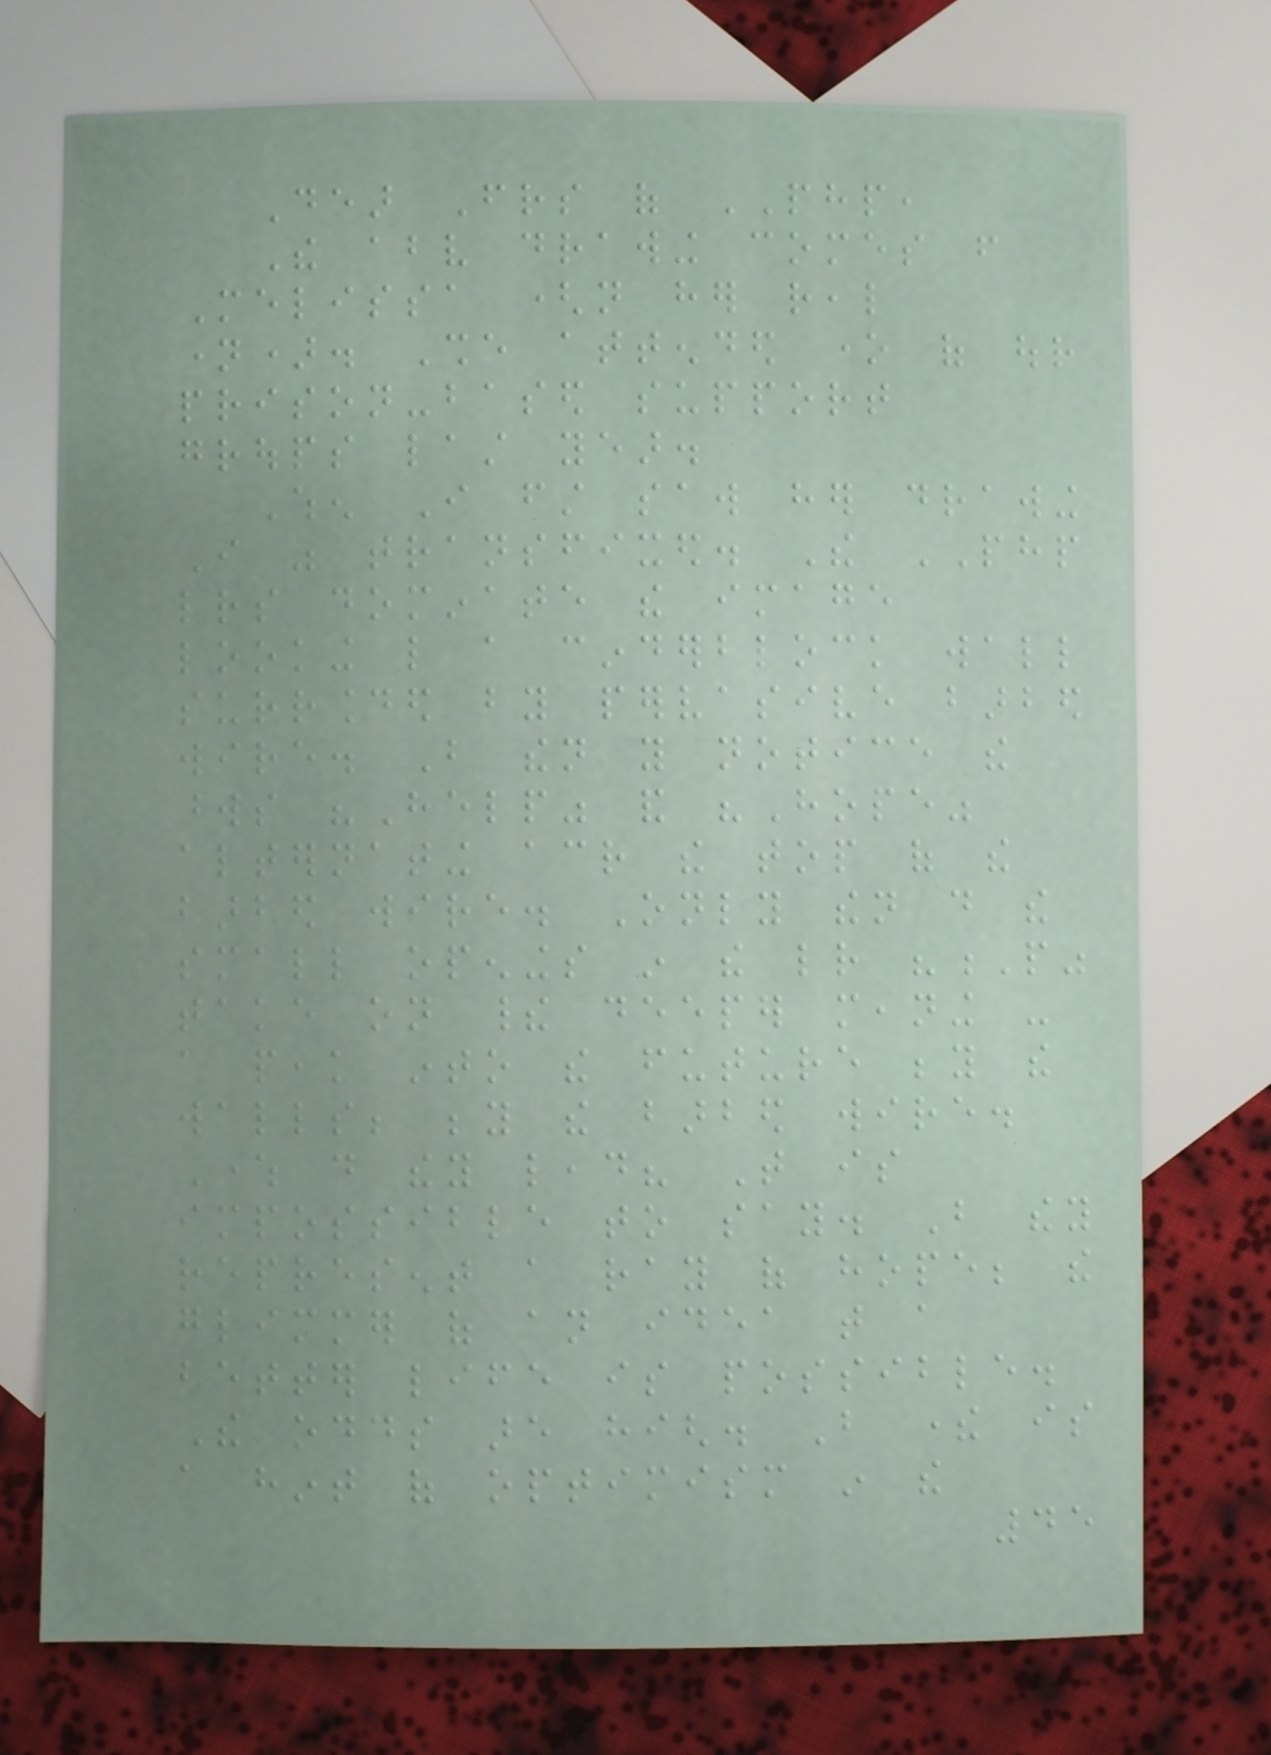Dear Friends of PHP,
The above drawing comes from
Melissa (not her real
name). She attended one of our
prison-based support
groups last year.
When I first saw her drawing
I was transfixed. The PHP
letters dominate the image
looking like a cinderblock wall
surrounded by pervasive barbed
wire. But then you notice the
words "Help" and "Hope"
alternating across the top of the
barbed wire. Only then do the
small openings in the letter "P"
take on their deeper meaning -
a peak into the future beyond the
walls; beyond the barbed wire.
Where do they lead? That is
impossible to say. But they
represent a ray of hope; the
glimmer of an idea that a
better life is possible.
The odds are high. But there is
a hint of optimism in the
45
